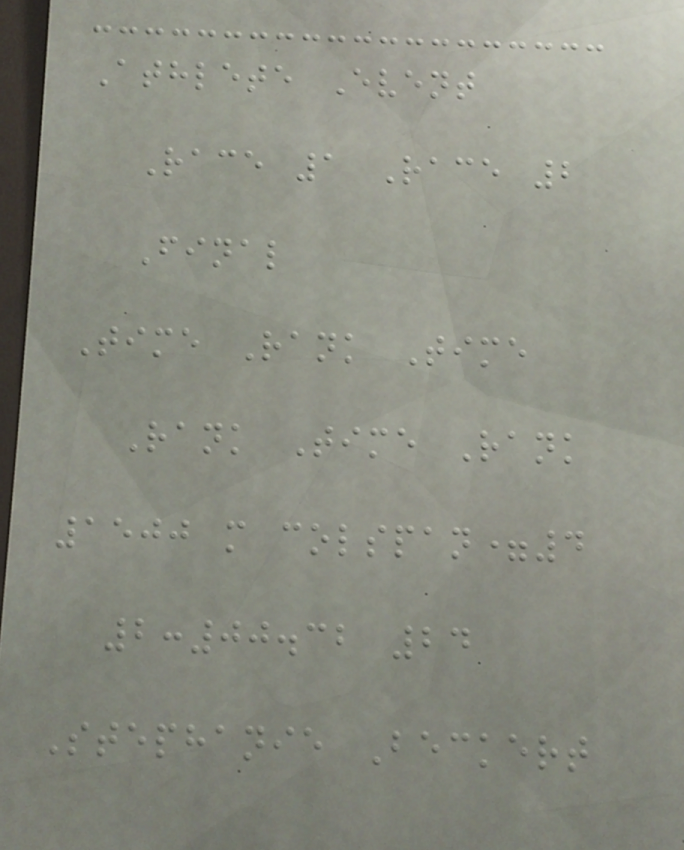Athlete Event
Race 1 Race 2
Final
Time Rank Time
Rank Time Rank
1500 m colspan=4
2:00.32 24
Stephanie Beckert
